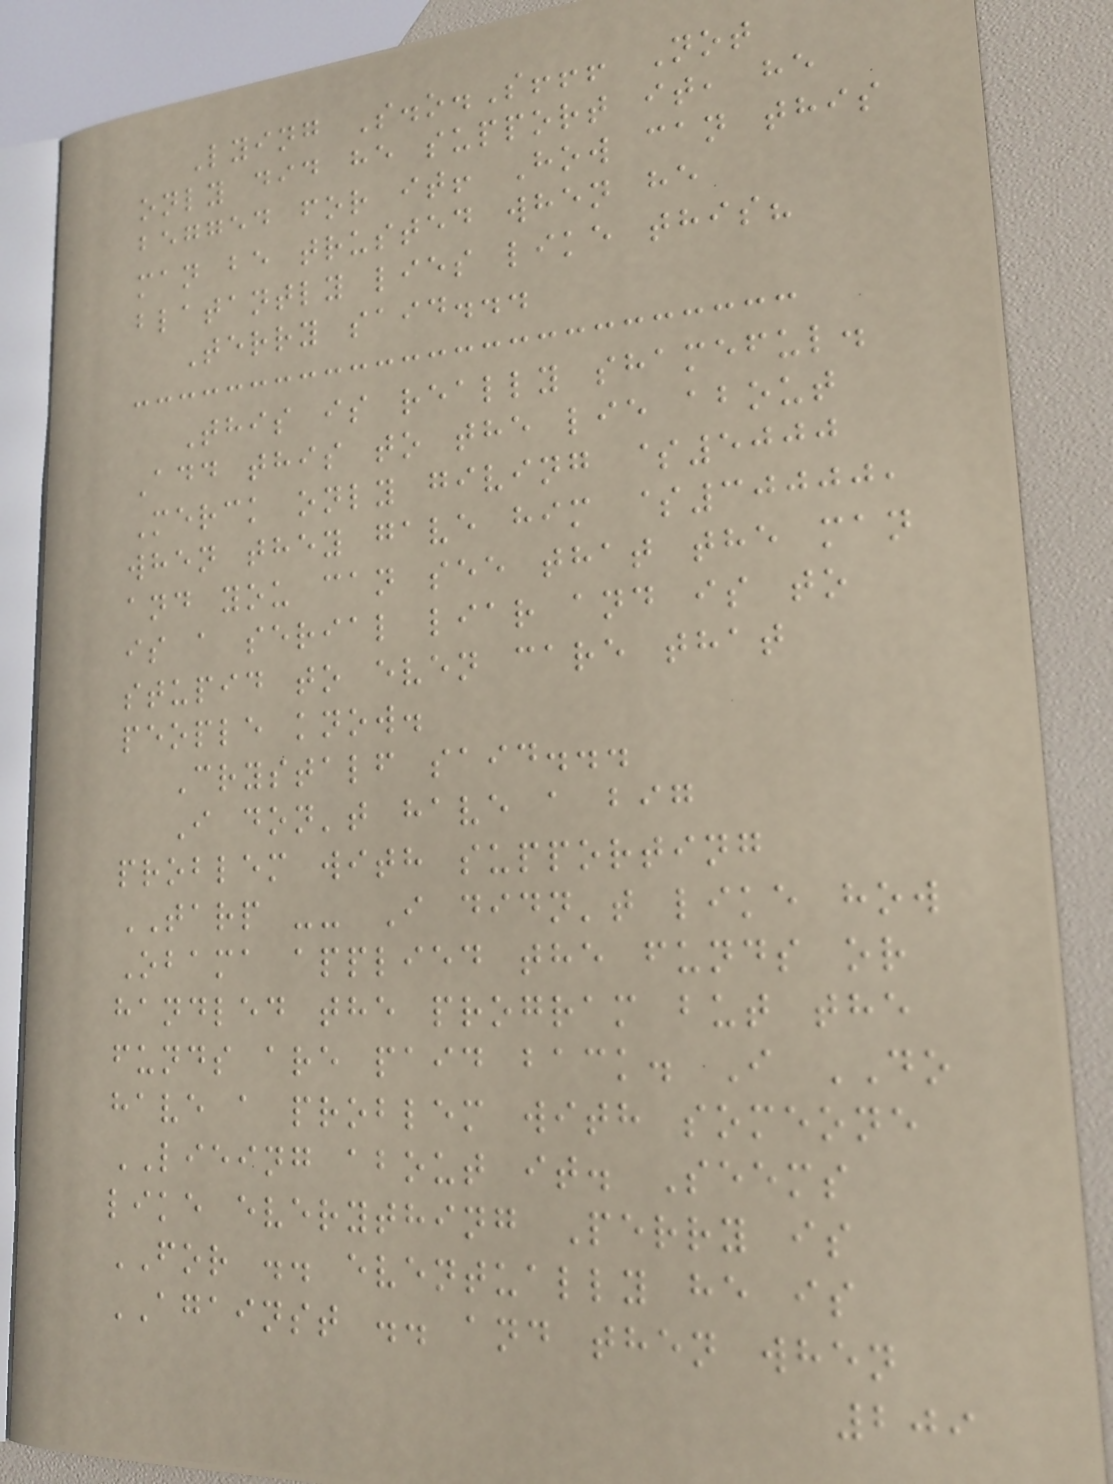Lying S.o.S!!! Not
only did he support it, he
begged for it! How can this
man be trusted when he
blatantly lies like this?
Terry said...
This is really shameful.
Add this to the lie about
Merck only giving $5000
when they gave him $30000,
and you can see that the man
is a serial liar and is to
stupid to even care that
people know.
Crystalf said...
I don't have a big
problem with supporting
TARP -- I didn't like how
Obama applied the funds or
handled the program but the
funds are paid back. I DO
have a problem with someone
LIEING about it. Seems
like everything Perry is
FOR .. eventually he is
AGAINST .. and then when
209
